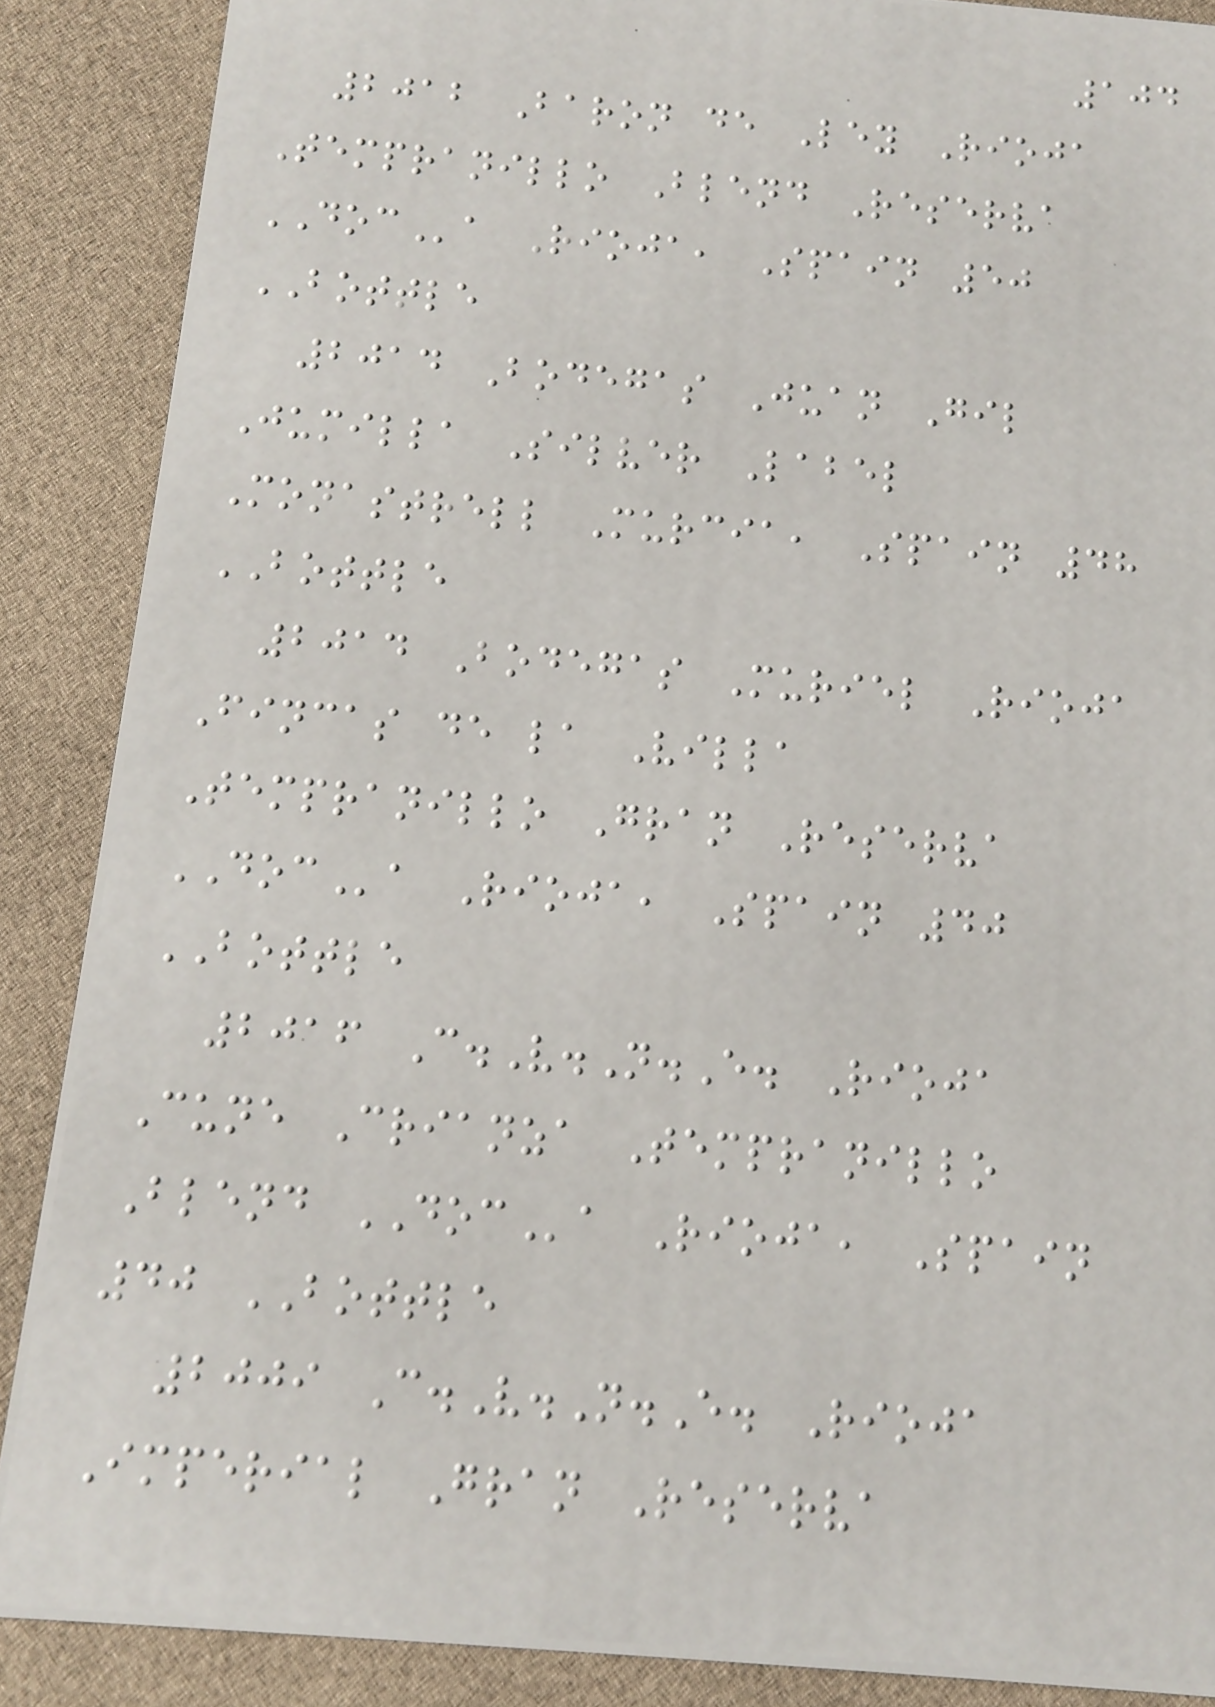104
2012 Baron de Ley Rioja
Tempranillo Blend Reserva
DOCa Rioja, Spain 50
BOTTLE
2014 Bodegas Juan Gil
Jumilla Silver Label
Monastrell Murcia, Spain 48
BOTTLE
2014 Bodegas Muriel Rioja
Fincas de la Villa
Tempranillo Gran Reserva
DOCa Rioja, Spain 40
BOTTLE
2016 C.V.N.E. Rioja
Cune Crianza Tempranillo
Blend DOCa Rioja, Spain
40 BOTTLE
2009 C.V.N.E. Rioja
Imperial Gran Reserva
